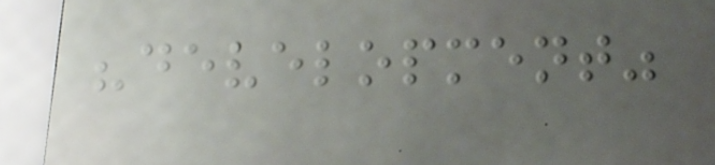"development"
